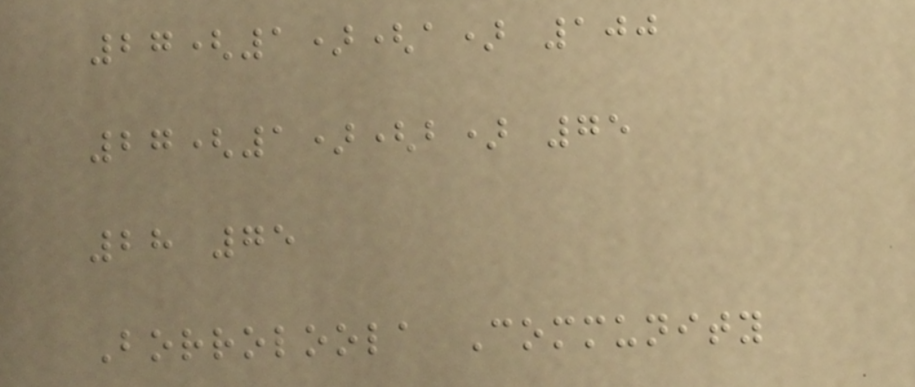27(1)(a) 100
27(1)(b) 75
28 75
Borroloola Community
